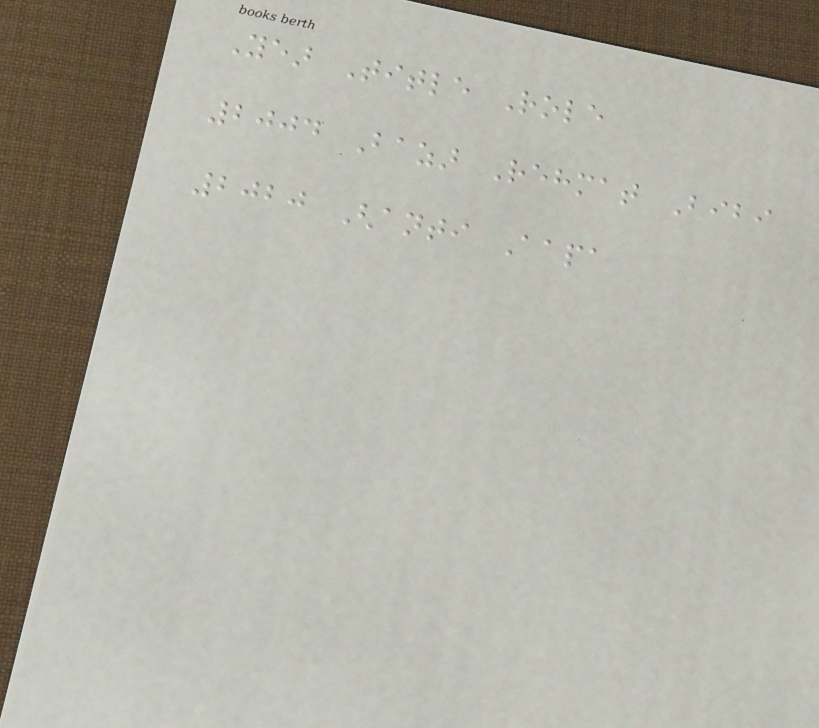Year Title Role
2004 Bazar Rehmat Bibi
2020 Ghanti Aapa
